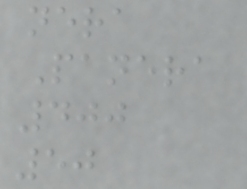nera
Panera
400
50
